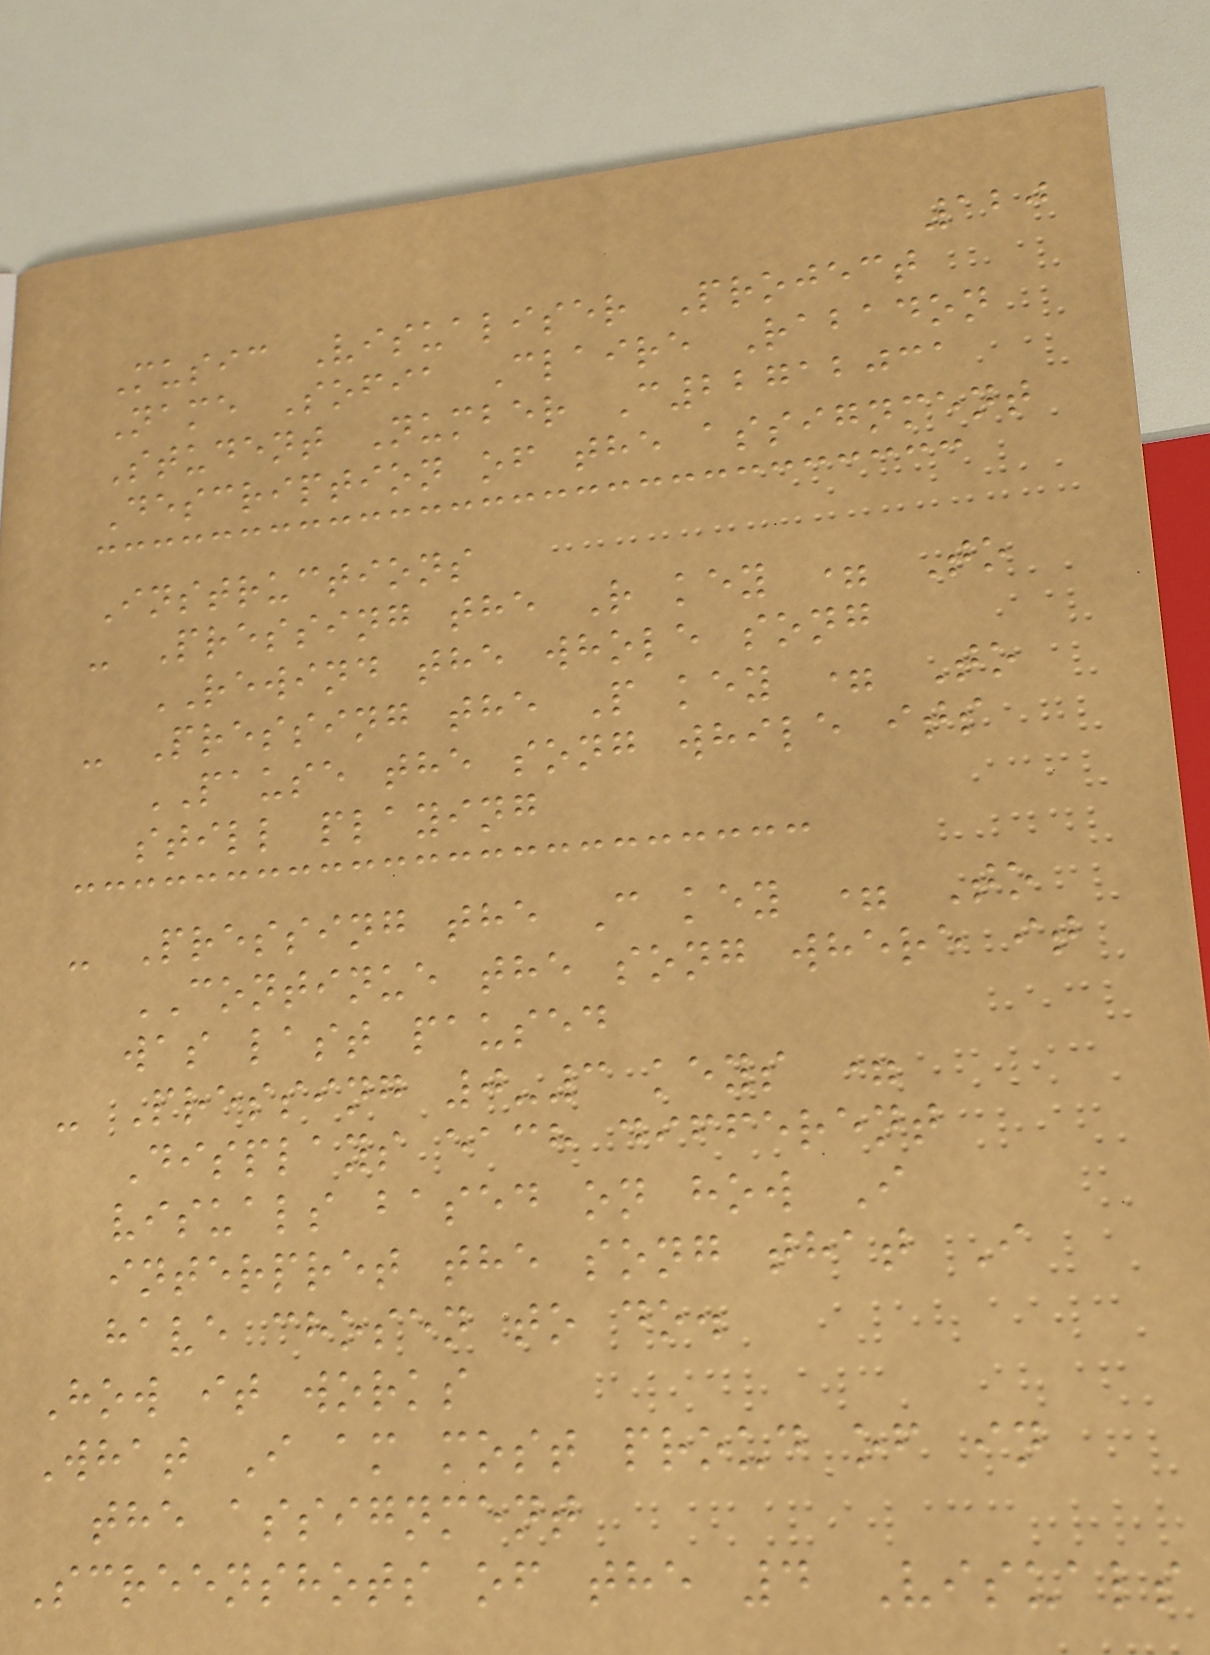120
Music Visualiser Project
Name Sofia Claire Rabadon
Student Number C22712031
Description of the assignment
Instructions
- Pressing the R key = To
REWIND the whole song
- Pressing the P key = To
PAUSE the song while its
still playing
- Pressing the C key = To
CONTINUE the song where it
was last paused
- Pressing 0-3 keys =
Displays each different
visuals based on how I
interpret the song that I
have chosen to do.
How it works
What I am most proud of in
the assignment
Screenshots of the 4 Visuals
